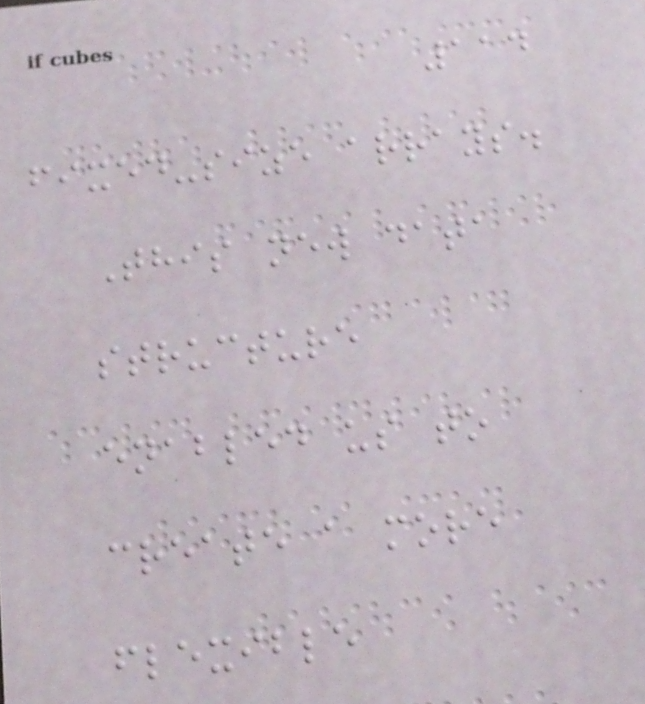114
fixed-size arrays.
This new data
structure
enabled us to
create a more
flexible
